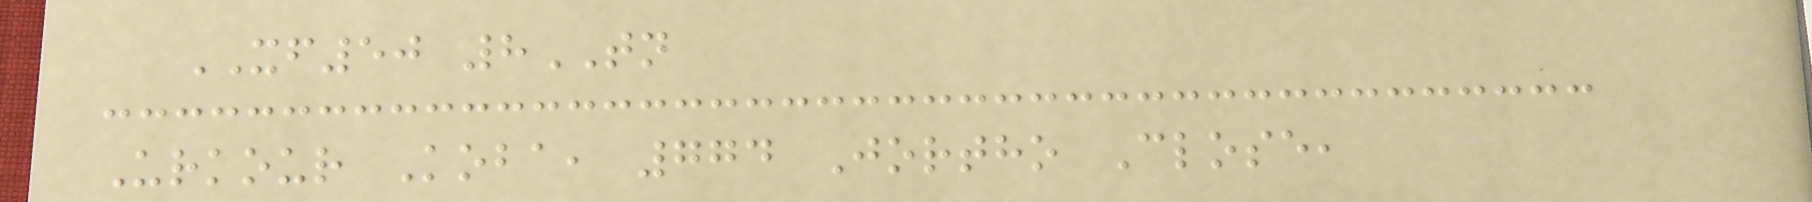XF50 8TN
Urkour Koba, 774 Jortho Close,
